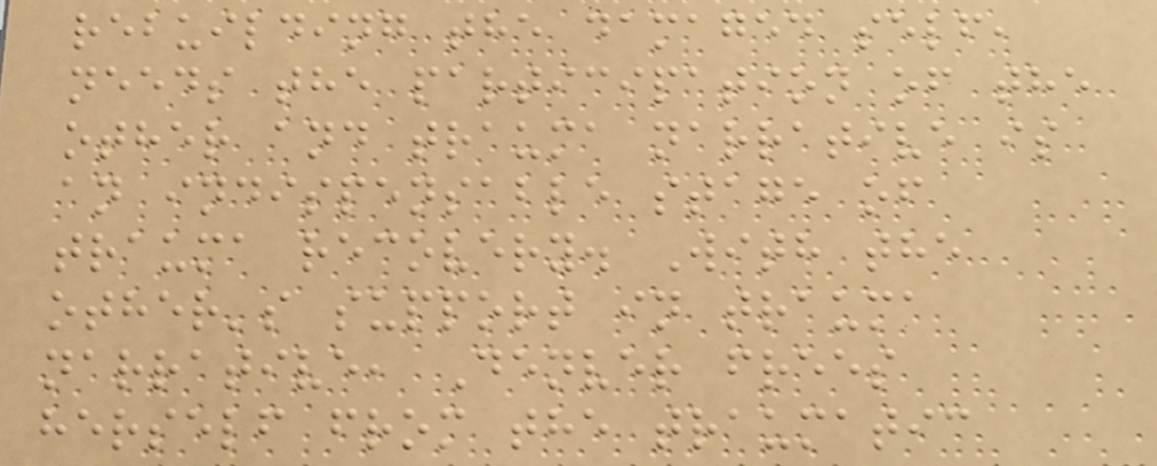rebuilding the damaged self,
needs the participation of the
other and trauma narrative is
an indispensable stage of
trauma recovery. With the
other's support in trauma
narrative, Denver frees
herself from the traumatic
